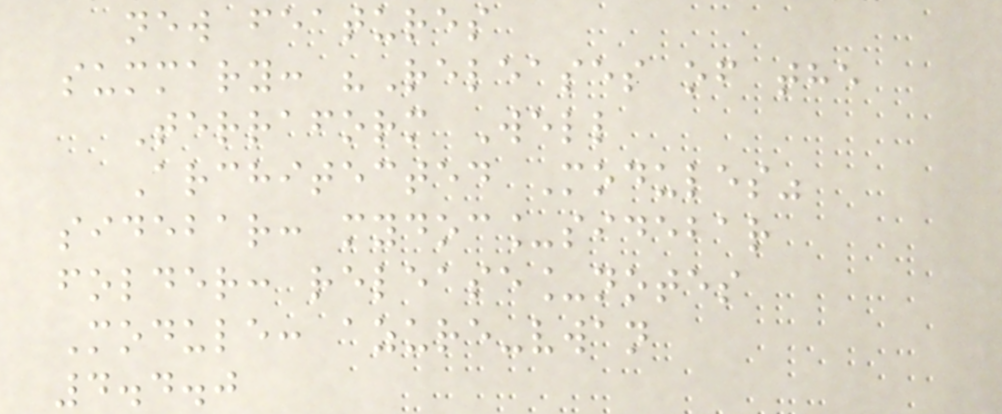new features
summary: "Releases of the
Terraform Well
Architected Modules"
sidebar: mydoc_sidebar
folder: release_notes
Module: azure-vwan
4.4.0
